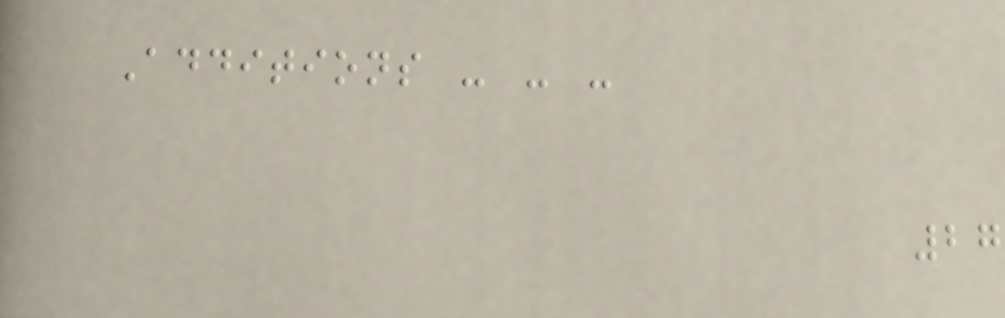Additions - - -
27
